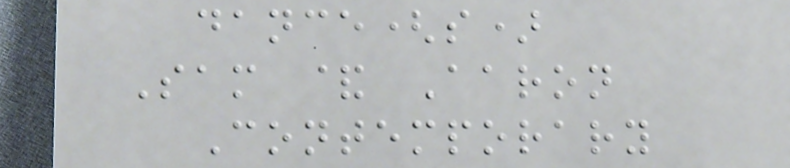dance(s)
Sam & Aaron
Contemporary
